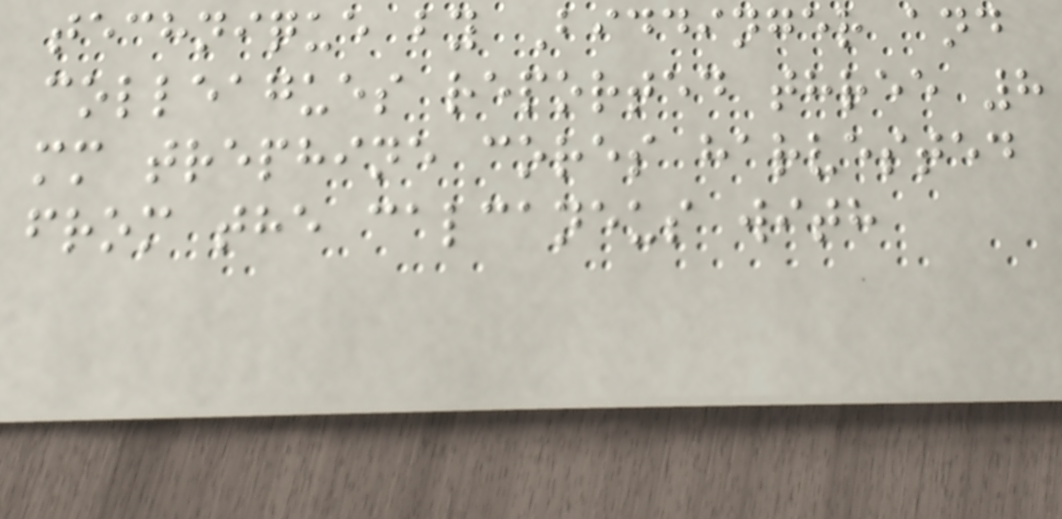technique by Biddinger and
colleagues reported three 8
mm trephine cores harvested
from the calcaneus with
